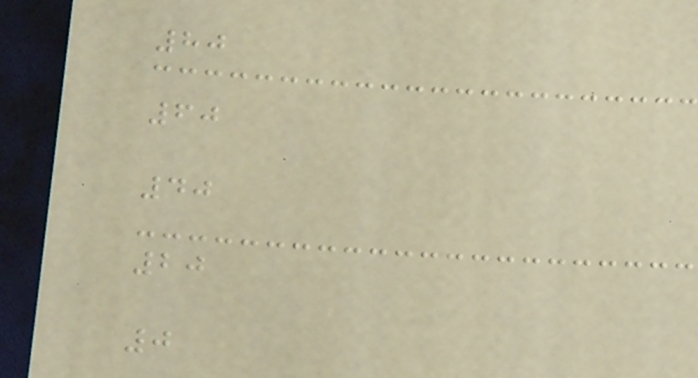80
60
40
20
0
